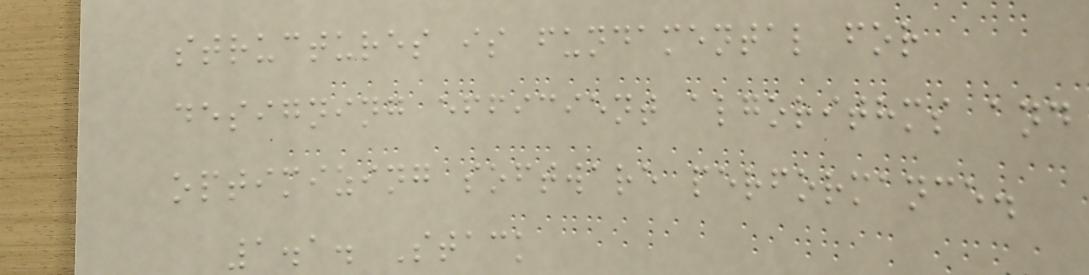structures is fundamental for
designing efficient algorithms and
optimizing software performance.
1.1. Stack
